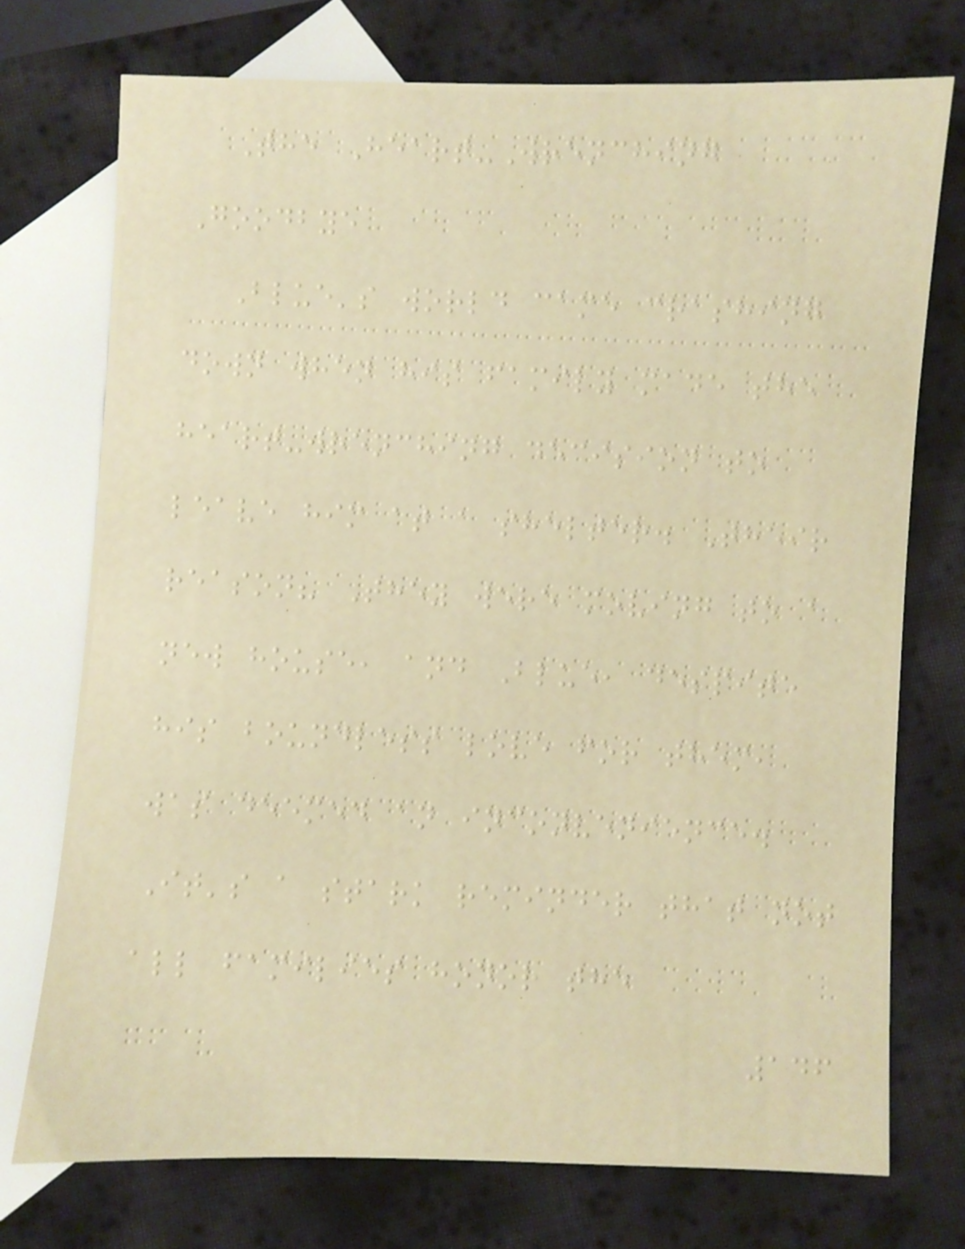The Heart-Wrenching
Goodbye
Blue's world came crashing
down when his family made the
heart-wrenching decision to
leave him at a shelter. Their
reason? They were moving to a
new house, and Blue, despite
his boundless love for them,
was deemed an inconvenience.
It's a stark reminder that not
all families honor the
146
